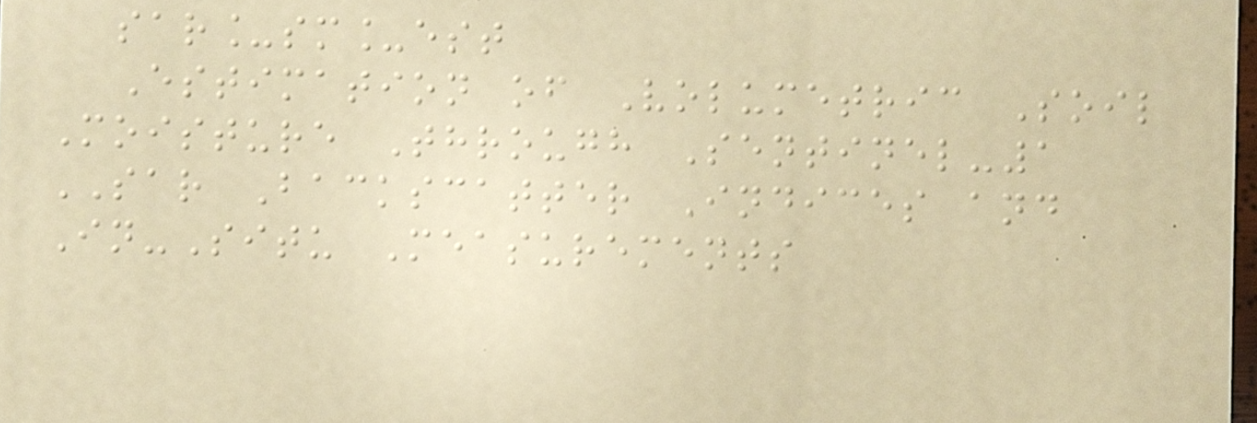sar_sm_est
Estimation of Volumetric Soil
Moisture Through Sentinel-1
SAR Backscatter Indices and
In-Situ Measurements
